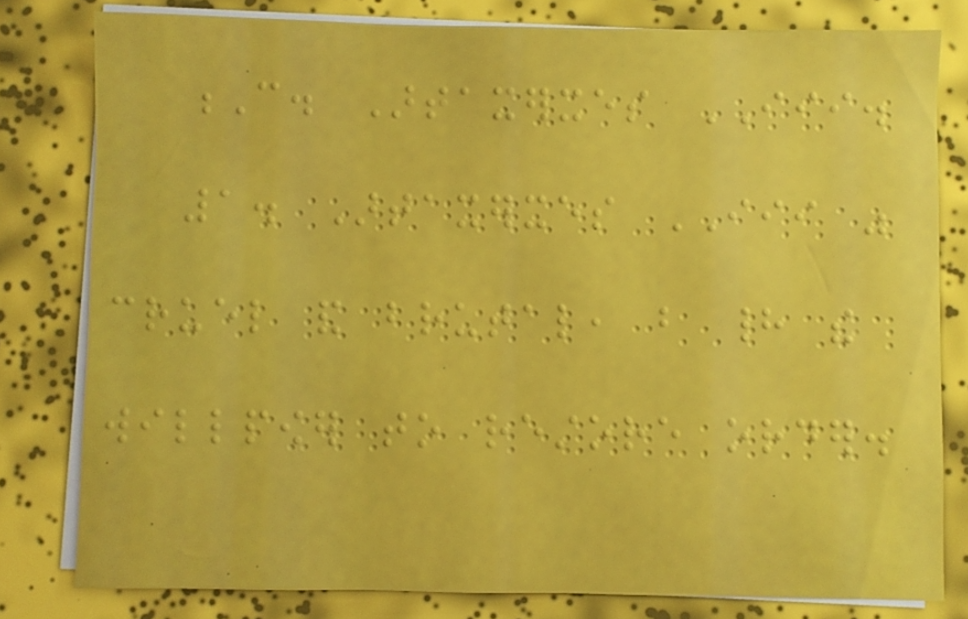C. Artaxerxes III.
1. Artaxerxes III was
cruel and brutal, but had the
willpower to restore order.
